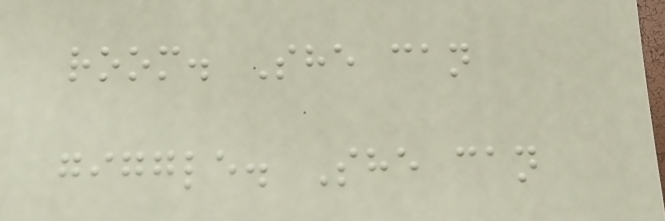room. She can
giggle. She can
